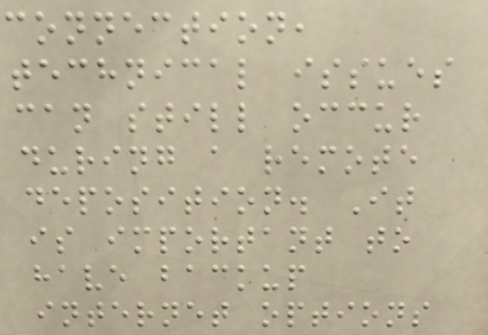connection,
technical issues
can still occur
during a remote
deposition. It
is important to
have backup
internet options
